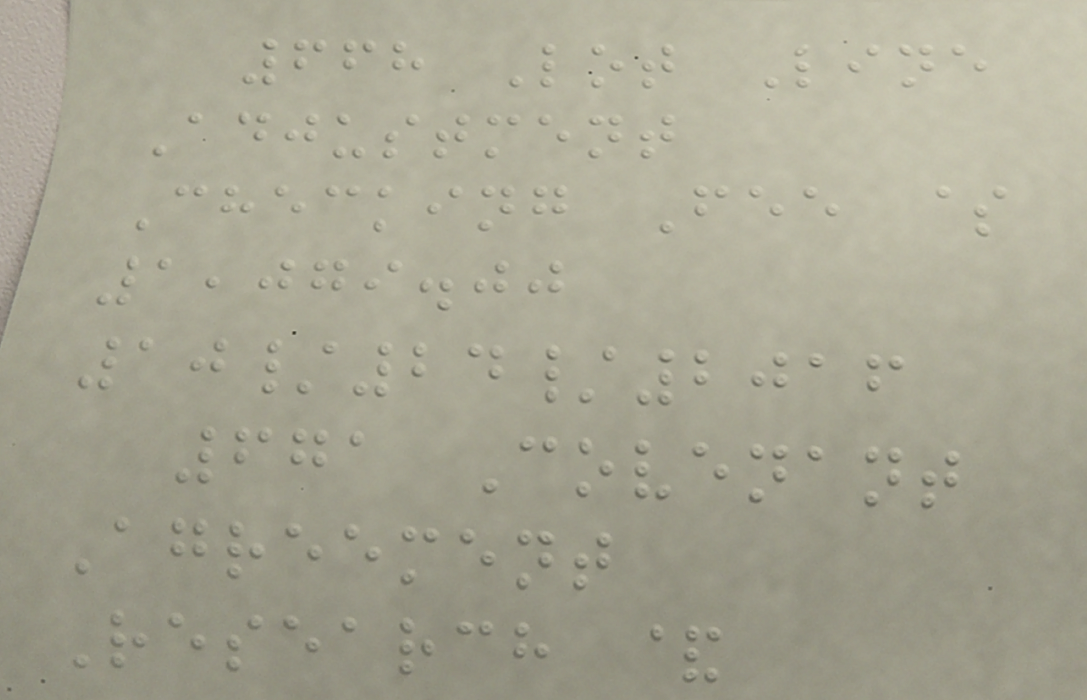668 Lot Line
Adjustment
Checking Fee $
1,079.00
10/24/2016
671 Covenant
Agreement
Research &
